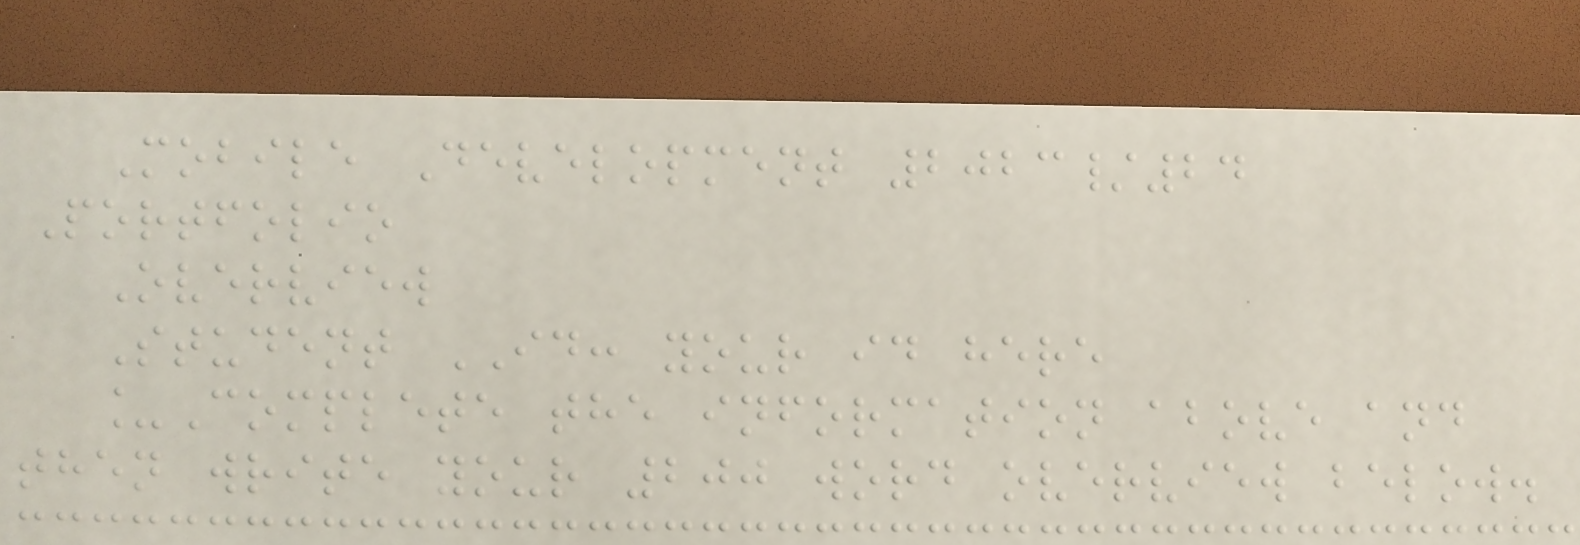Mobile Development 2023/24
Portfolio
Overview
Student ID: your id here
_Complete the information above and
then write your 200 word overview below.
